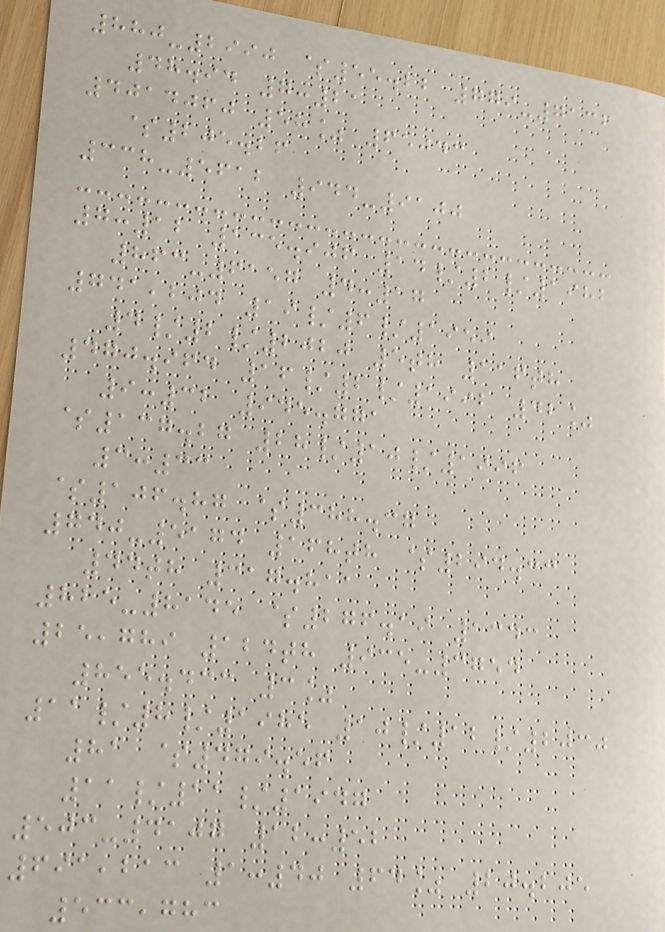880-2990 $55.22 779-7136
48.94 7:21
4014060 58% 65043
$205.26
338-5612 944-9100
7:12 135.906 14/2/1982
863-6157 4:17
741,204 19/6/1959
4/2/2020 5th 116th
470.964 16/2/1992 42%
9:32 945.771
$137.27 28/10/1996
3:33
$106.87 $388.37
740-5174 168th $294.33
44th 317.811
825-8145 $276.19 1343
25,789 124th 935-3754
855.433 3%
11/8/1985 10/12/2030
81 $479.56
11/11/1947
503-4107 12:52
691,213 1:40 64% 20.205
533,783
